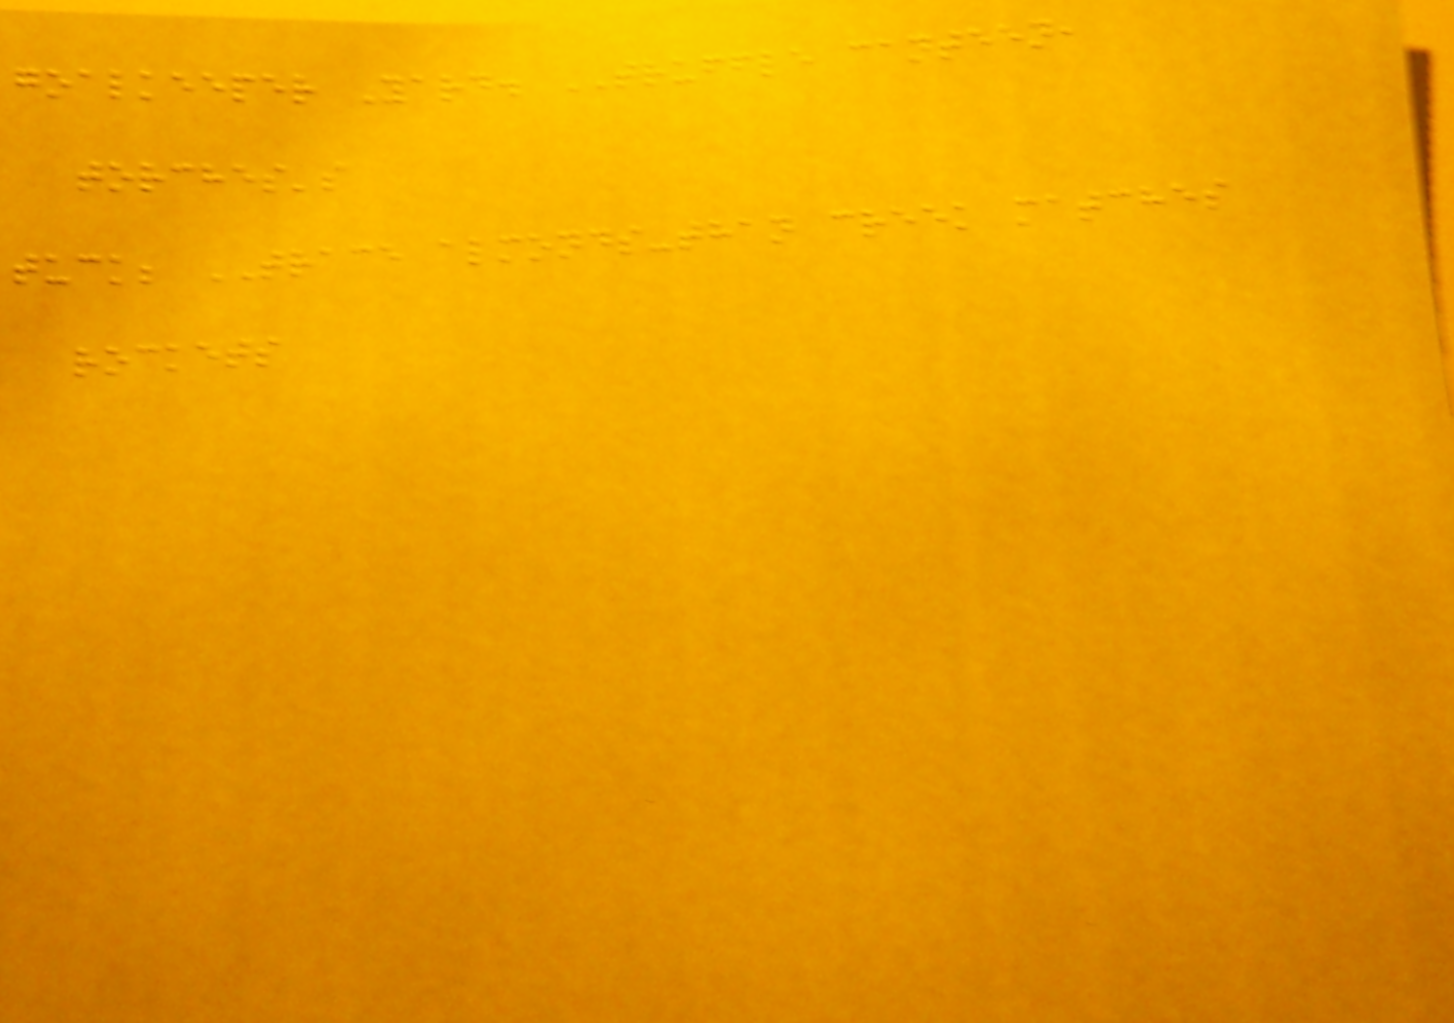goalkeeper Yard. TRUFFLE canteen,
torches's
tuck; TRACE almonds-than creek matches
rockets
